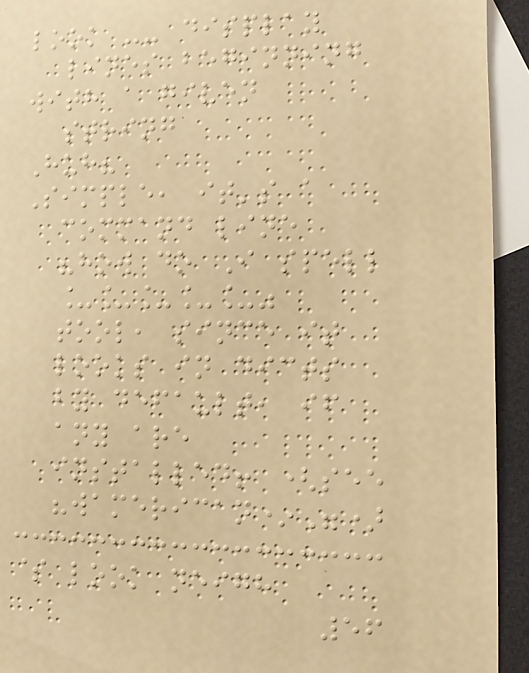look -- display
lines beginning
with a given
string
Huh?
Simple, it's a
command line
"how do I spell
_____"
tool, since it
looks in dicts
by default, if
any are
installed! (see
"wamerican*")
$ look neigh
56
